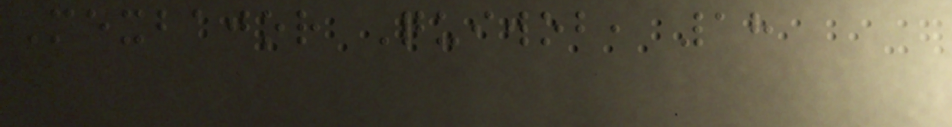Mexbajor Quiwob, 18
